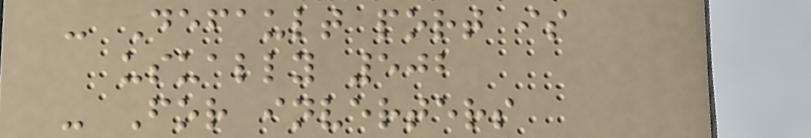- Default port is
usually 502
- For inverters
